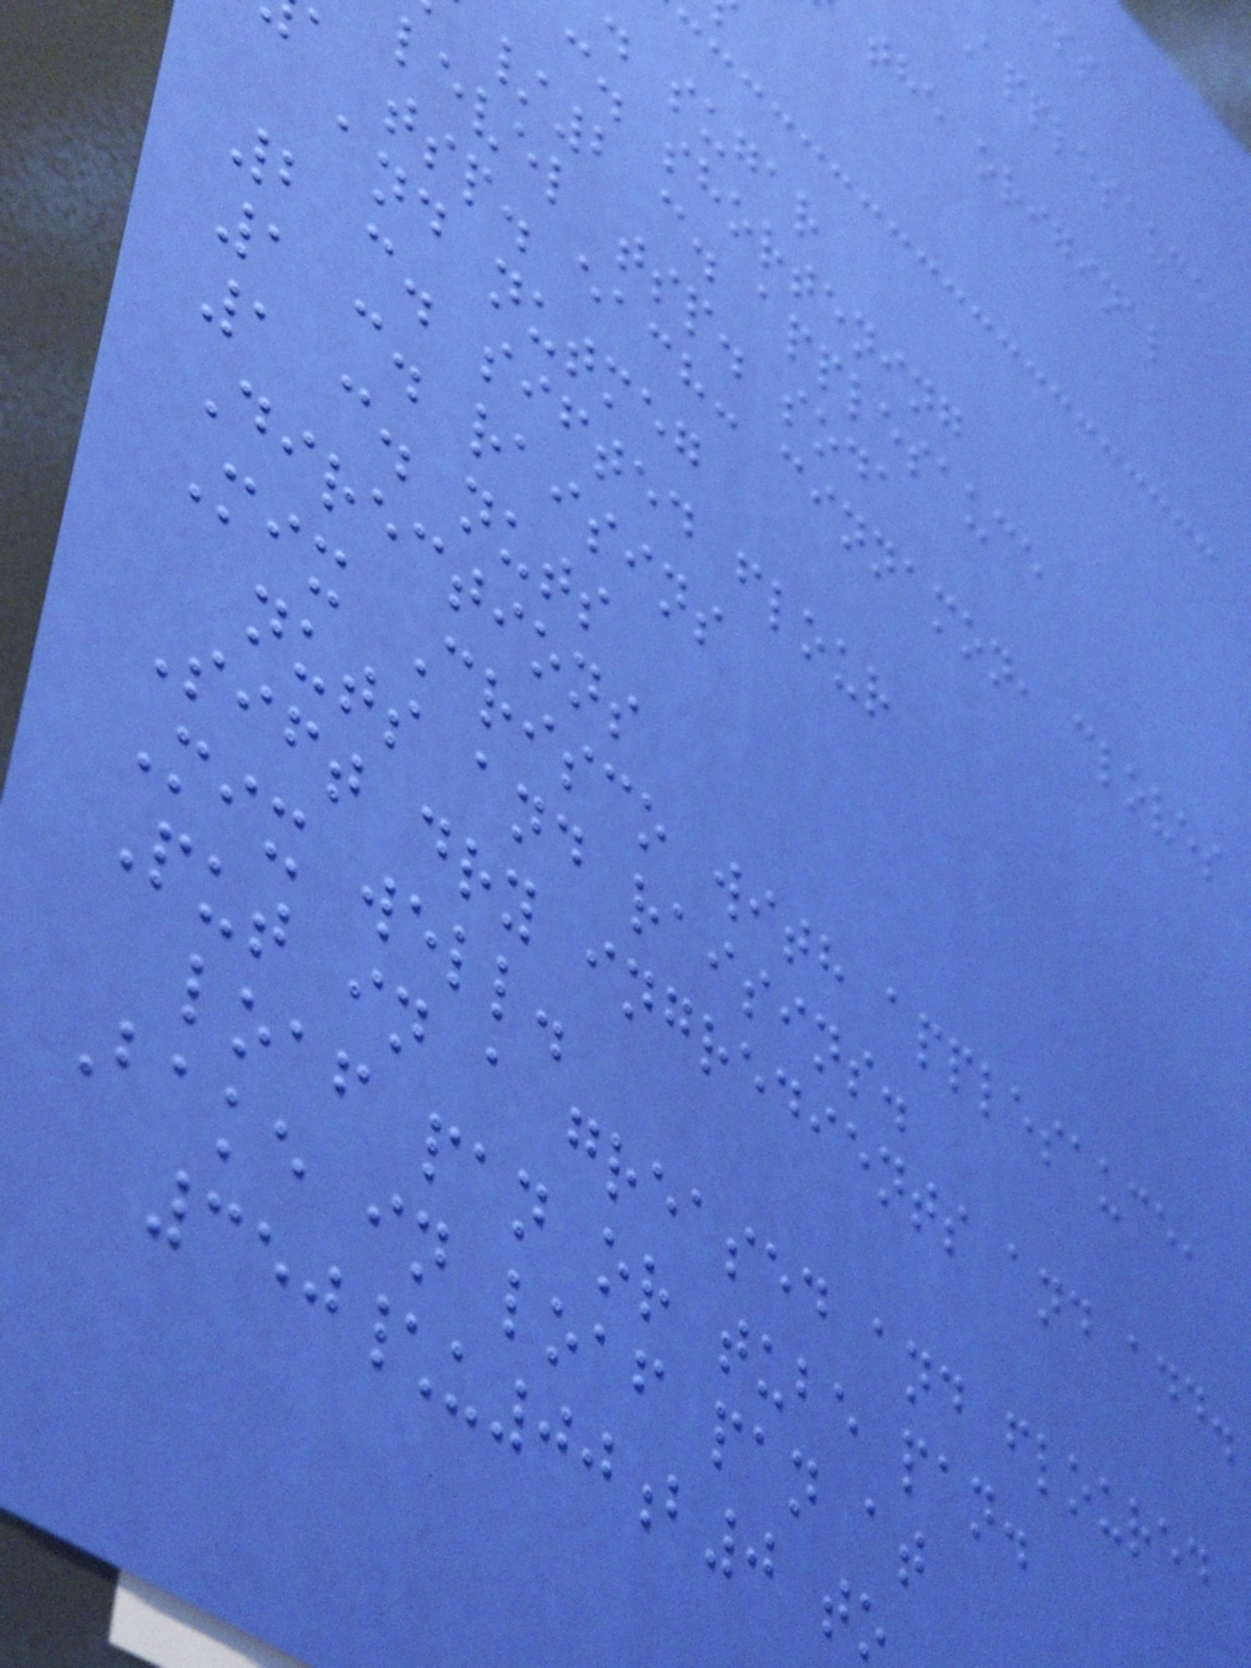Applesauce
the original
sugar
c. shortening
/2 c. applesauce
level tsp. soda
a tsp. each: cinnamon, cloves
and nutmeg
2 c. sifted flour
1 c. raisins
1 c. nuts
Directions
Mix Crisco with applesauce,
nuts and raisins.
Sift dry ingredients and add.
Mix well.
Put in a greased and floured
loaf pan or tube pan.
Bake in loaf pan at
350\u00b0 to
